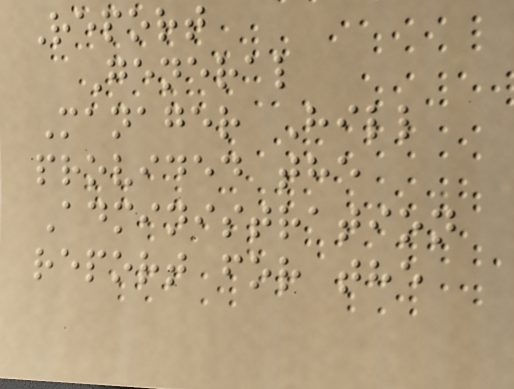Report
General
Manager Hill
provided the
Administration
report for the
